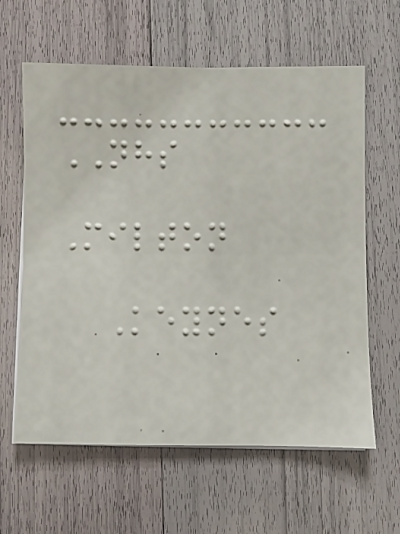NHS
Milton
Keynes
